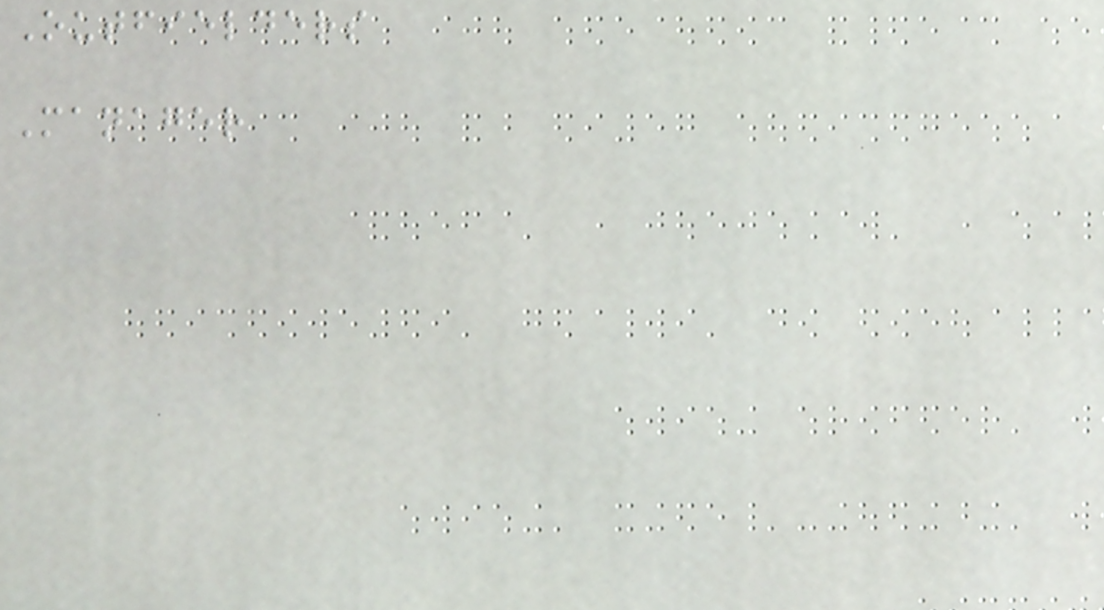Outfielders
Manager
